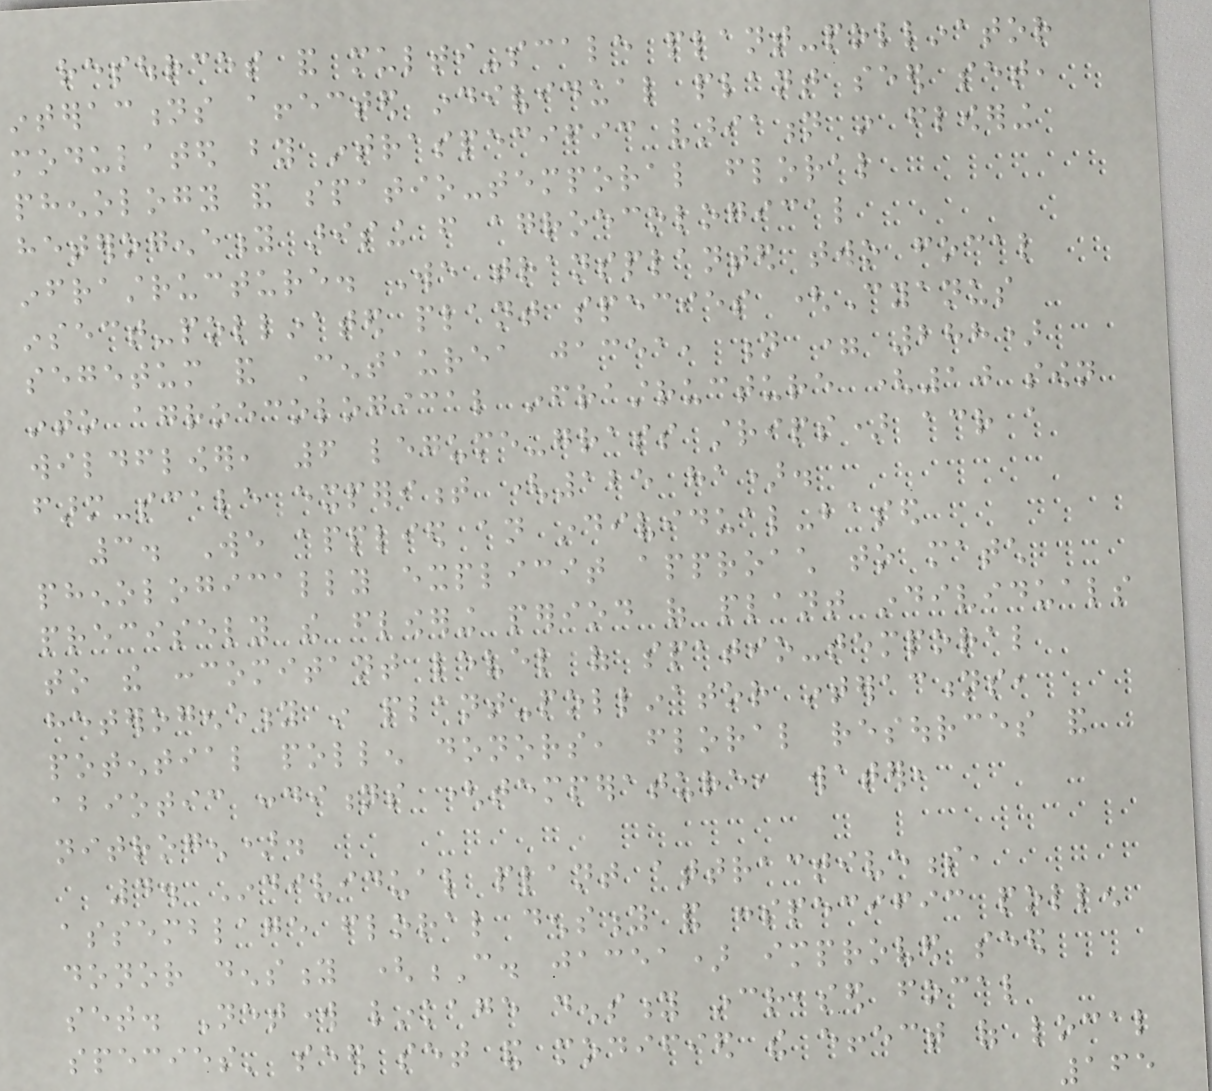resources and multi-scale plant-pollinator
interactions affected individual plant seed set,
modulated by intraspecific variation in flowering
phenology and spatio-temporal floral
heterogeneity arising from agroecological
infrastructure. We transplanted two focal
insect-pollinated plant species (Cyanus
segetum and Centaurea jacea, n = 288)
into agroecological infrastructure (10 sown
wildflower, 6 legume-grass strips) across a
farm-scale experiment (125 ha).
3. We applied an individual-based
phenologically explicit approach to match
precisely the flowering period of plant individuals
to the concomitant level of spatio-temporal
heterogeneity in plant-pollinator interactions,
potential pollen donors, floral resources and
abiotic conditions (temperature, water,
nitrogen).
4. Individual plant attractiveness,
assemblage floral density and conspecific pollen
donor density (C. jacea) improved seed
set. Network linkage density increased focal
species' seed set and modified the effect of local
165
